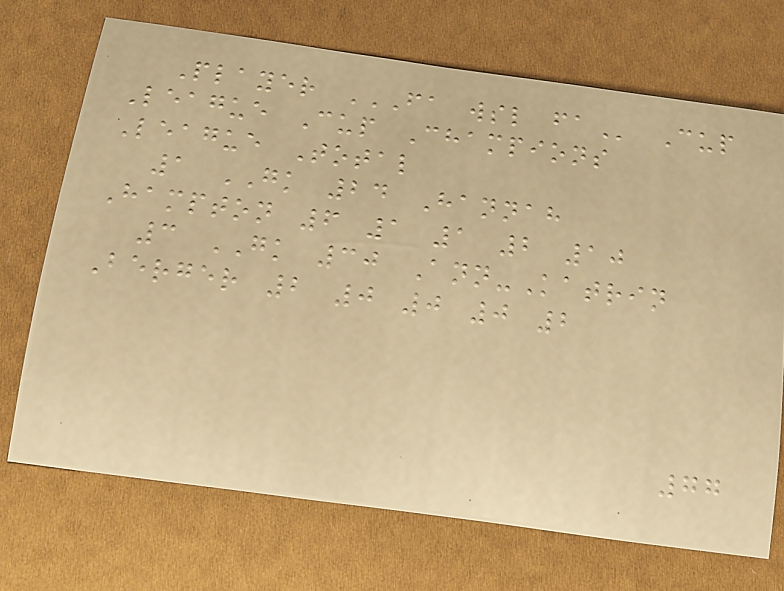Player FA WSL FA Cup
League Cup Champions
League Total
1 GK 24 Hannah
Hampton 6 1 1 2 10
3 GK 30 Ann-Katrin
Berger 2 0 0 0 2
77
